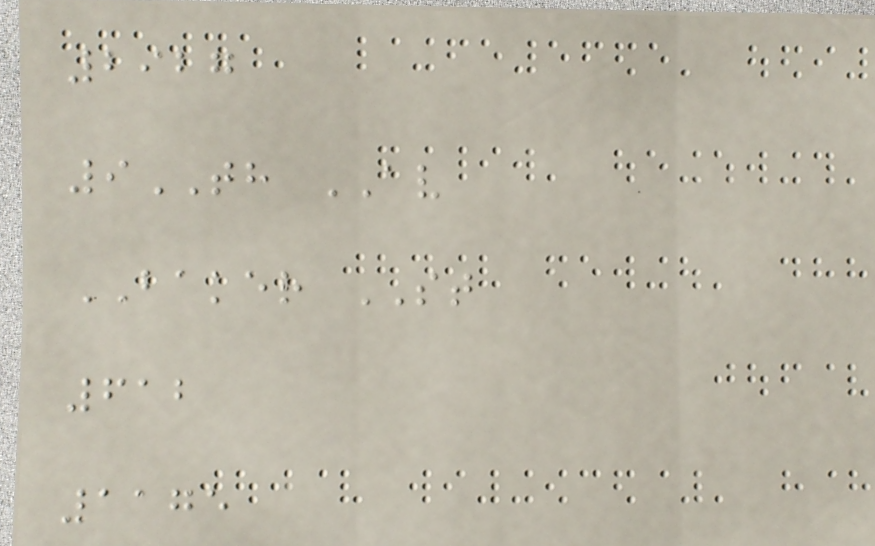2927
9TH AV
BAKER ST
612
1175
